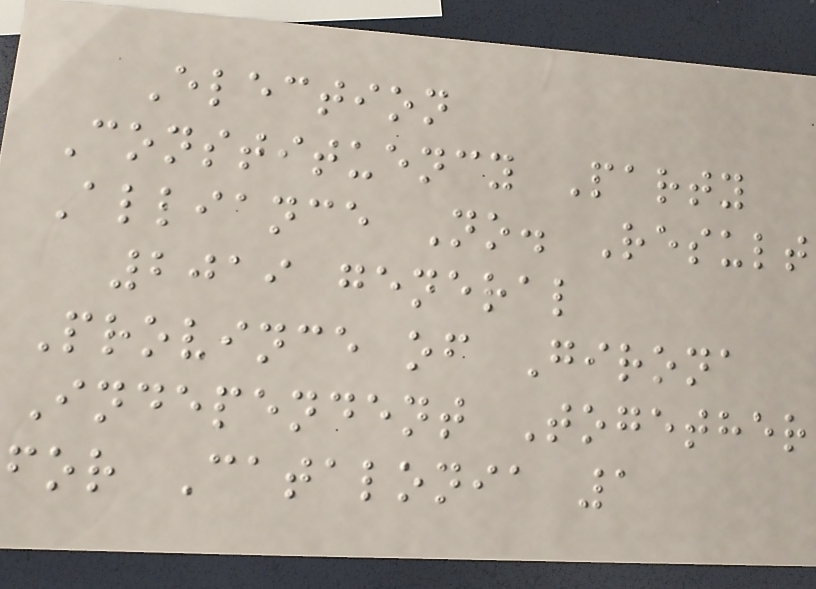Election
Constituency Party
Alliance No. Result
2019 general
Province of Girona
Independent Together
for Catalonia 1
